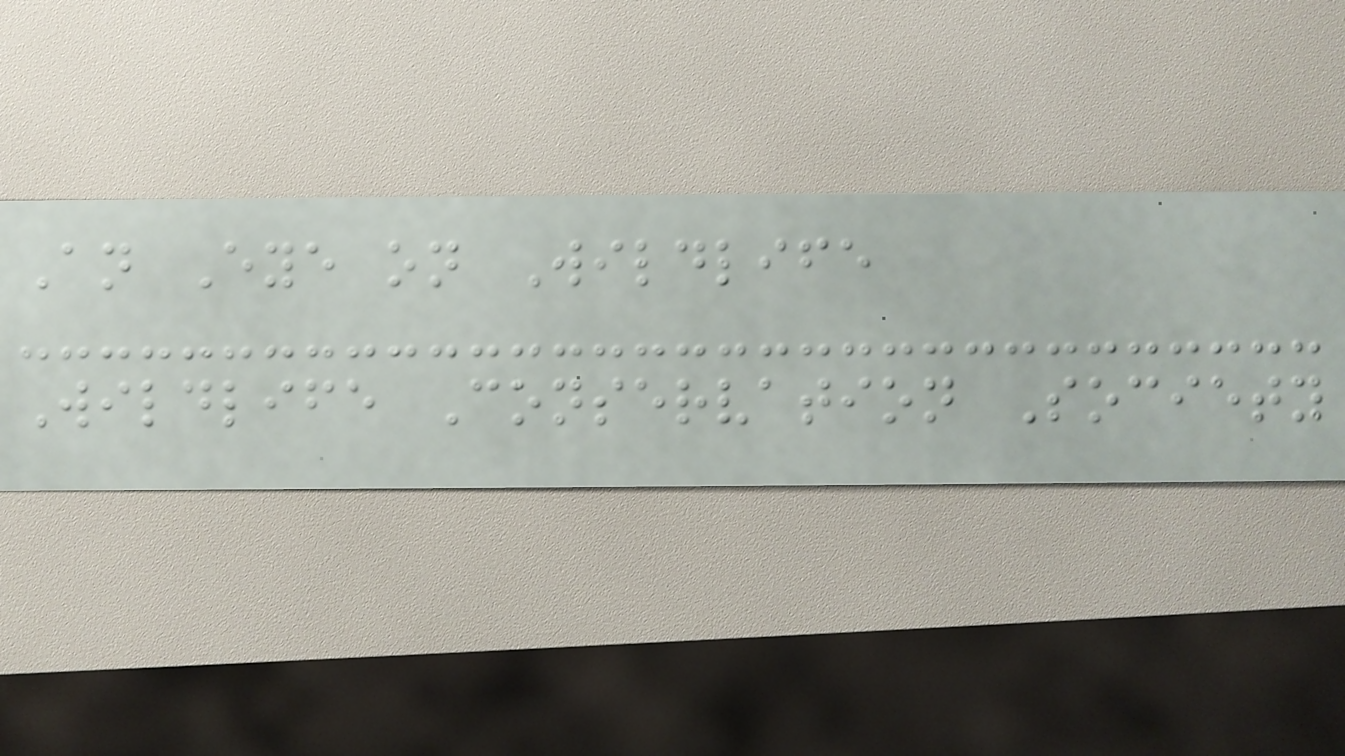An Eye on Wildlife
Wildlife Conservation Society
